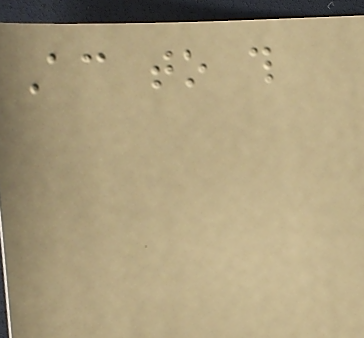According to this
